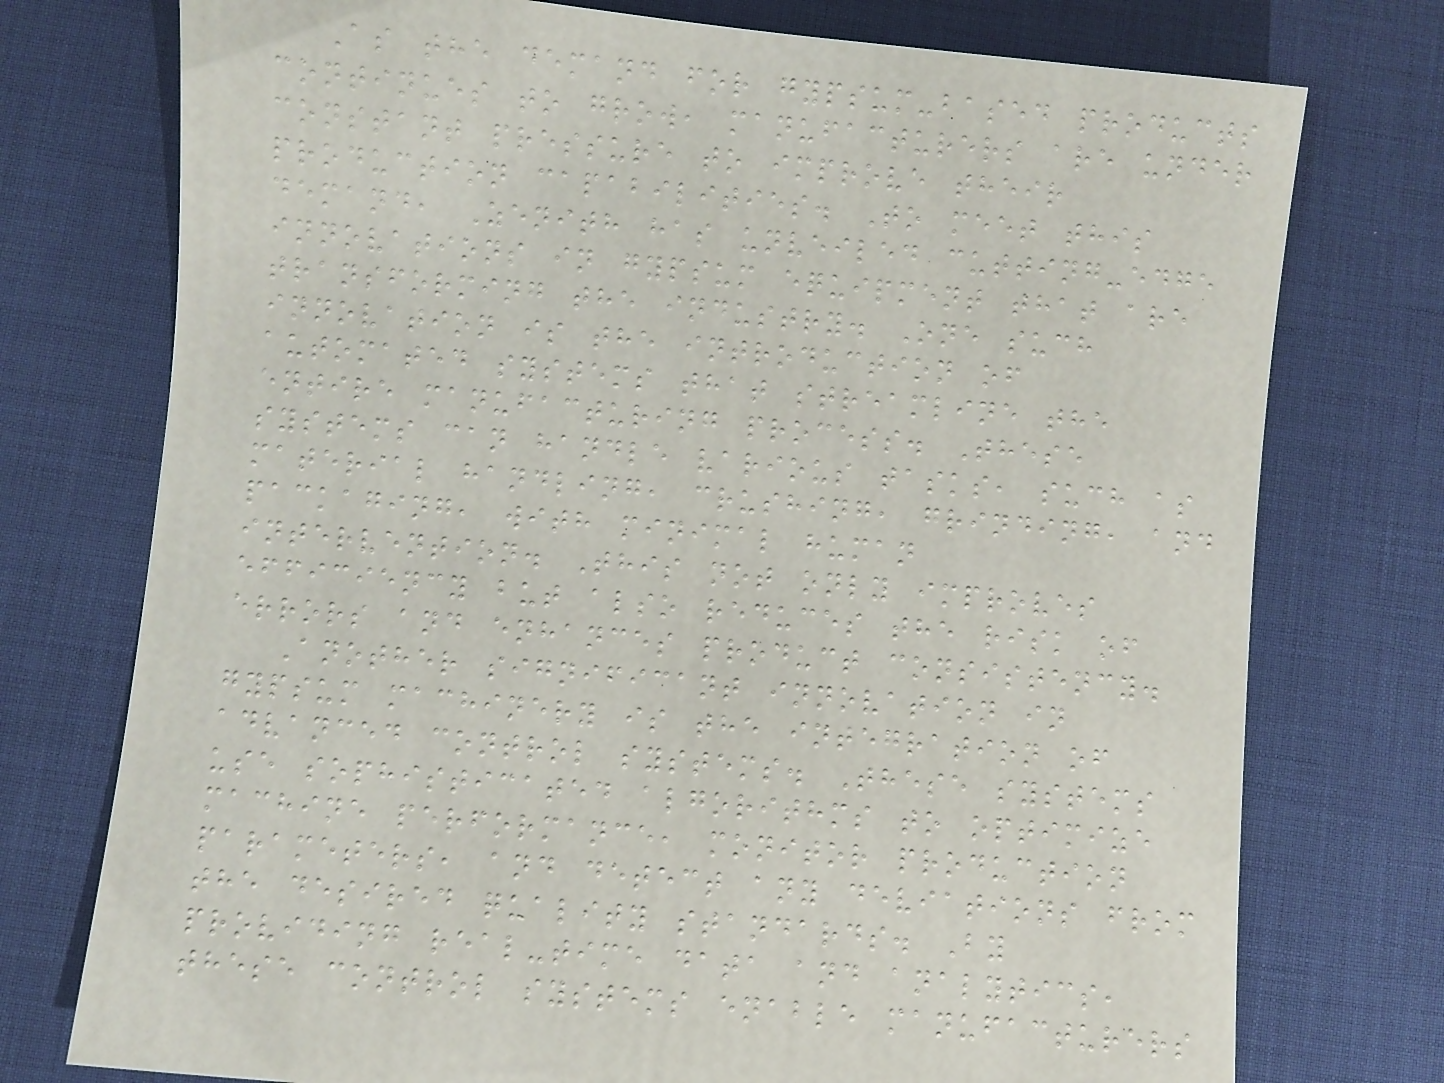As the demand for gypsum-based products
continues to grow, manufacturers are under
constant pressure to improve their
production capabilities. To meet this
demand, Zenith has unveiled cutting-edge
innovations in gypsum equipment that are
transforming the industry. One such
innovation is the introduction of
automated systems that streamline the
entire manufacturing process. These
systems can handle various tasks, such as
material handling, crushing, grinding, and
packaging, with minimal human
intervention. This not only improves
efficiency but also reduces the risk of
errors and enhances product consistency.
Another significant innovation in
gypsum machinery is the integration of
advanced control systems. These systems
use sophisticated algorithms to optimize
machine performance, monitor production
parameters, and detect any deviations from
the desired quality standards. By
providing real-time data and analytics,
these control systems enable manufacturers
